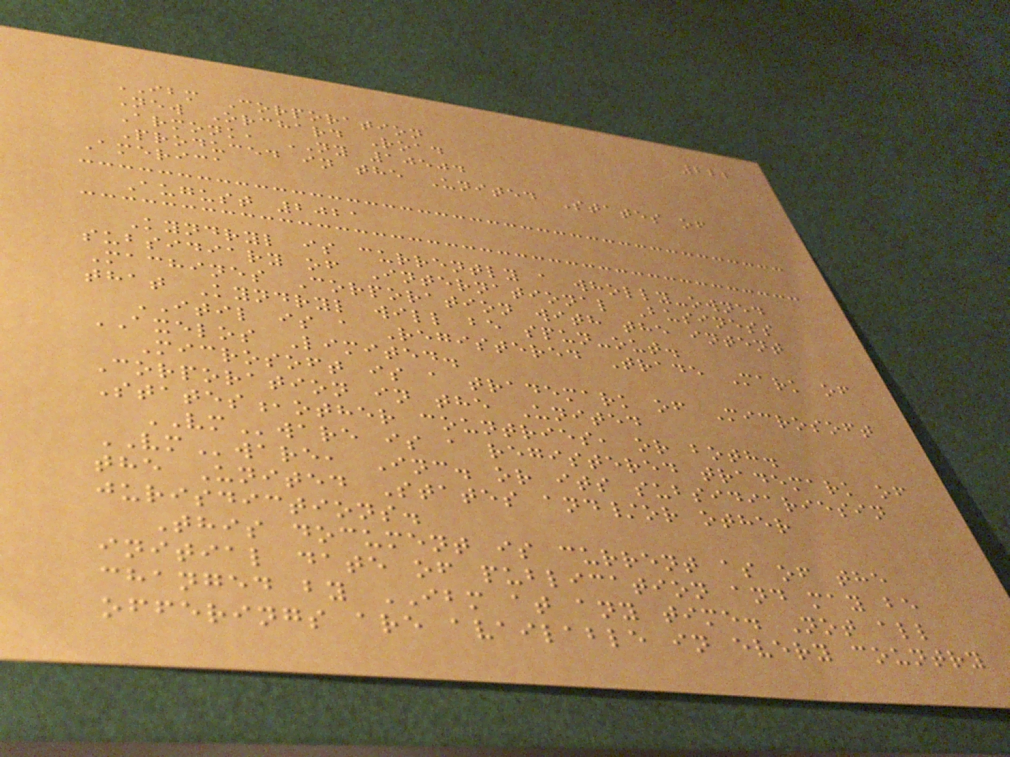222
IBM Corporation
New Orchard Road
Armonk, NY 10504
Produced in the United States of
America
August 2021
Kyndryl is currently a wholly-owned
subsidiary of International Business
Machines Corporation with the intent
that Kyndryl will be spun-out.
ITIL is a Registered Trade Mark of
AXELOS Limited.
Microsoft is a trademark of Microsoft
Corporation in the United
States,other countries, or both.
VMware is a registered trademark of
VMware, Inc. or its subsidiariesin
the United States and/or other
jurisdictions.
This document is current as of the
initial date of publication and may be
changed by IBM at any time. Not all
offerings are available in every country
